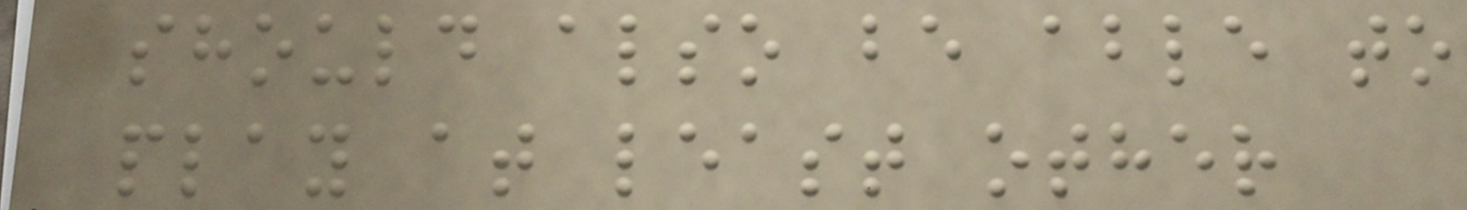should also be able to
play at least other
